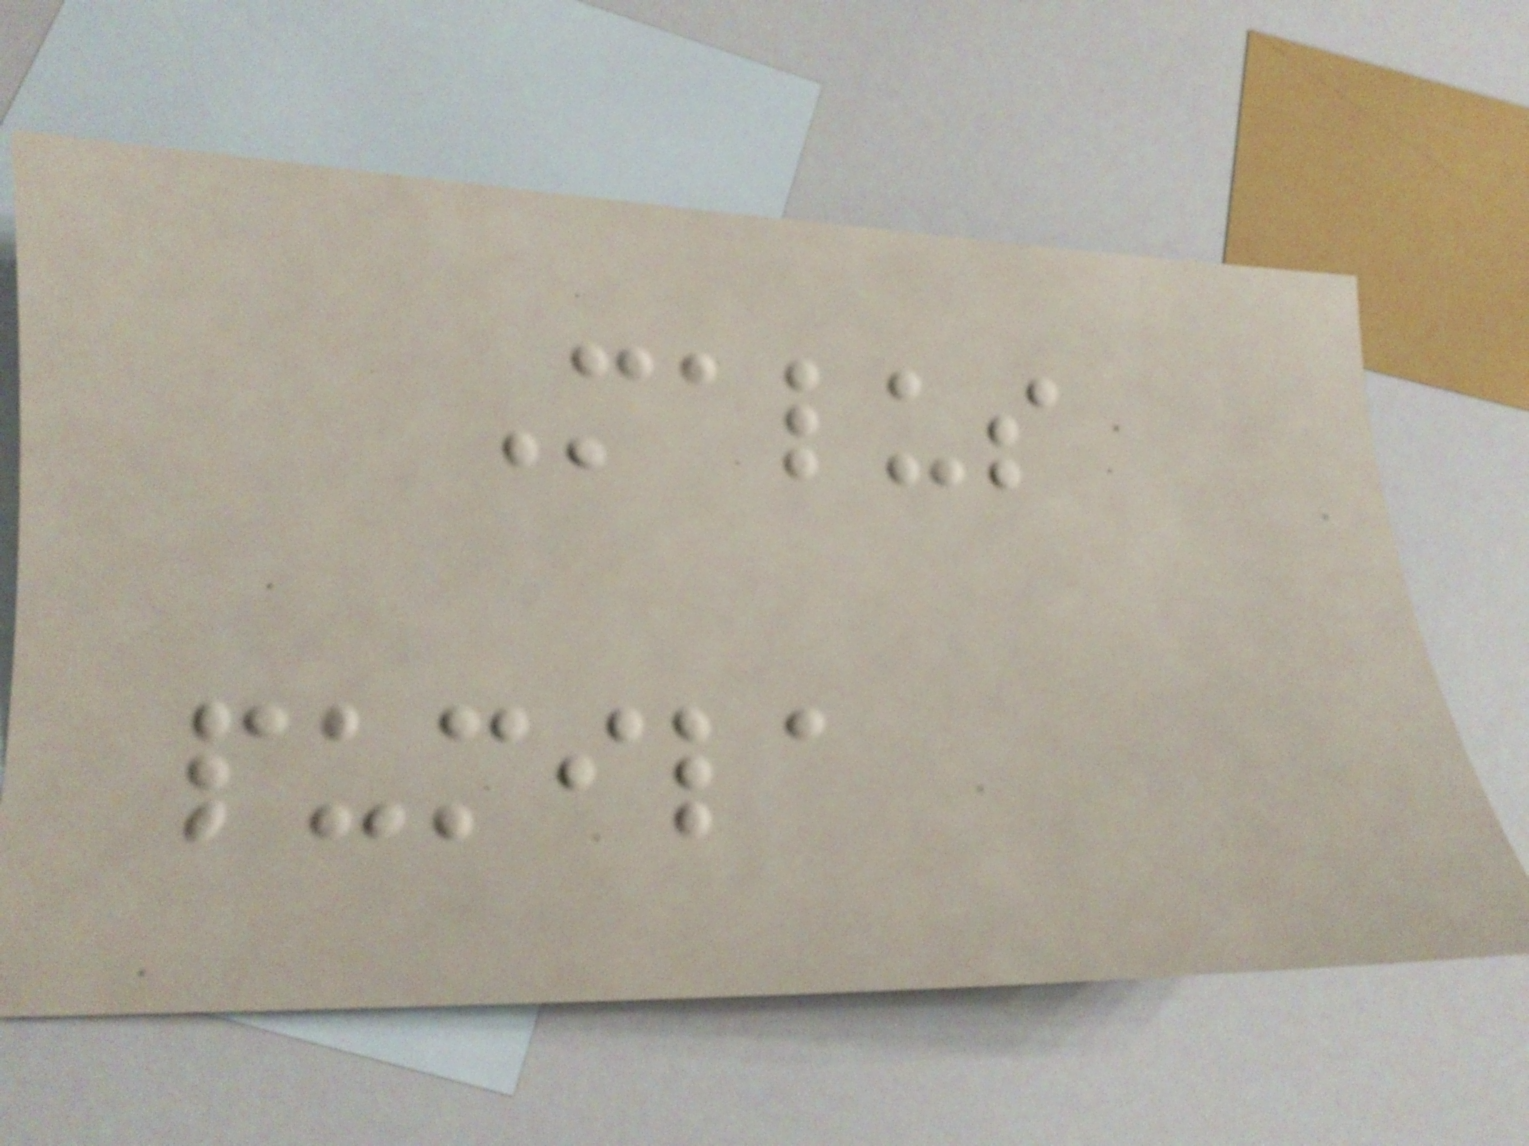Malus
pumila
